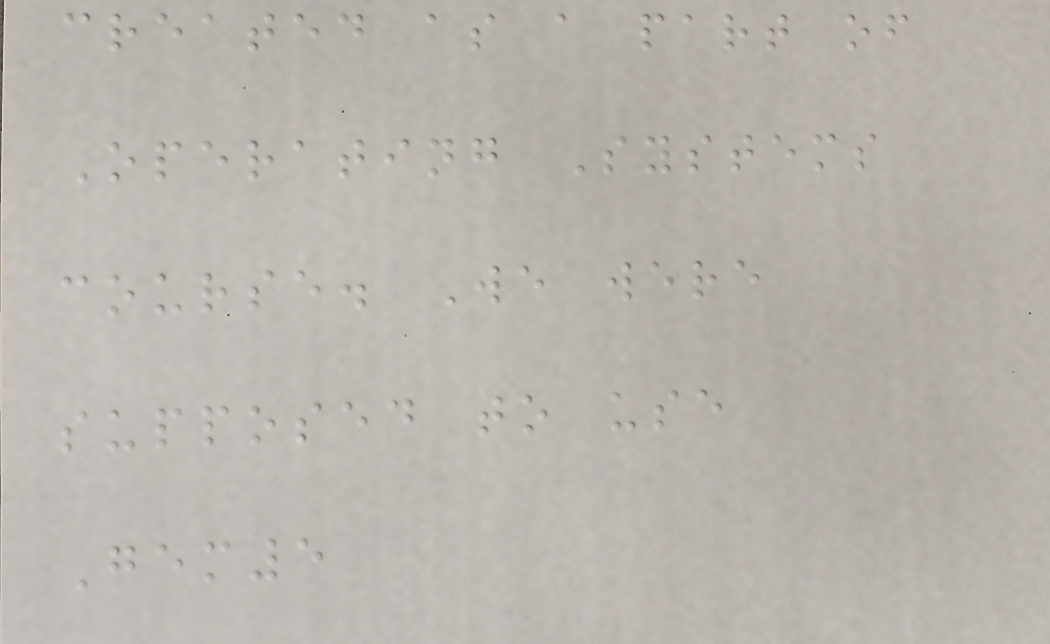created as a part of
Operating Systems
course. We were
supposed to use
Gem5
